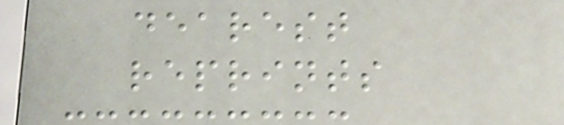dearest
reprints
